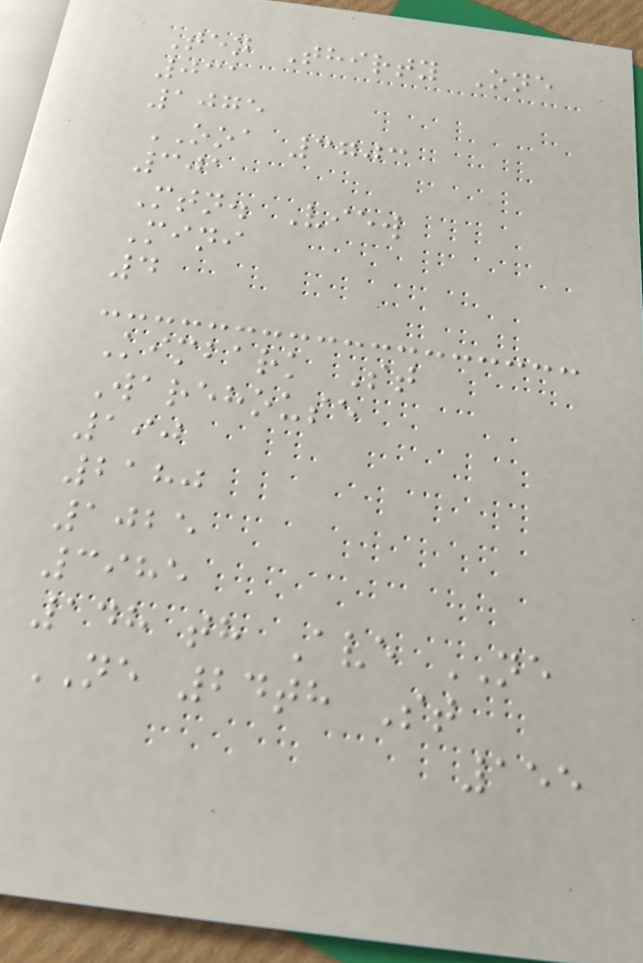Ten Thirty One
031
1075
OOA 3703
301
Mtn. View
Mini
4
Kimbark St
Warehouse
190
2180
1025
3985
148 th Ave NE
NE 24th St
155
